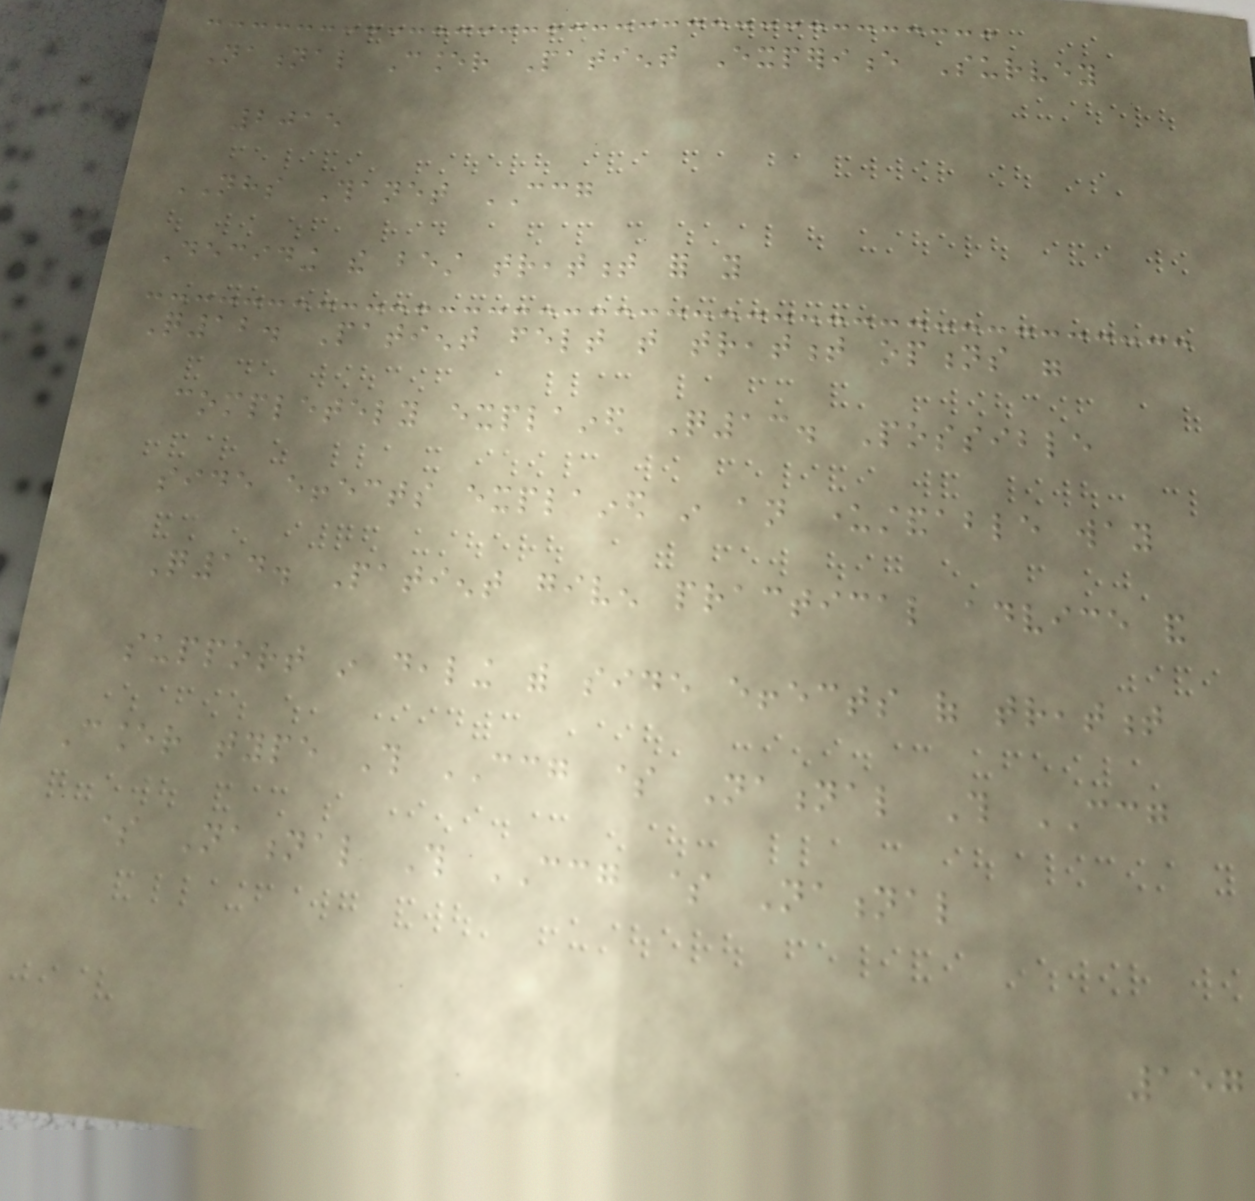National Cancer Patient Experience Survey
2015
NHS Thanet CCG
Deciding the best treatment for you
Q12. Patient felt that treatment options were
completely explained Q13. Possible
side effects explained in an understandable way
Q14. Patient given practical advice and
support in dealing with side effects of treatment
Cancer type This CCG $ National This CCG
$ National This CCG $ National
157
